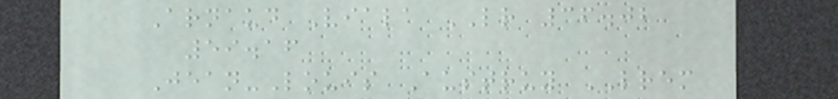Arnaud Viala LR 36.02
59.16
Jean-Louis Austruy LREM
